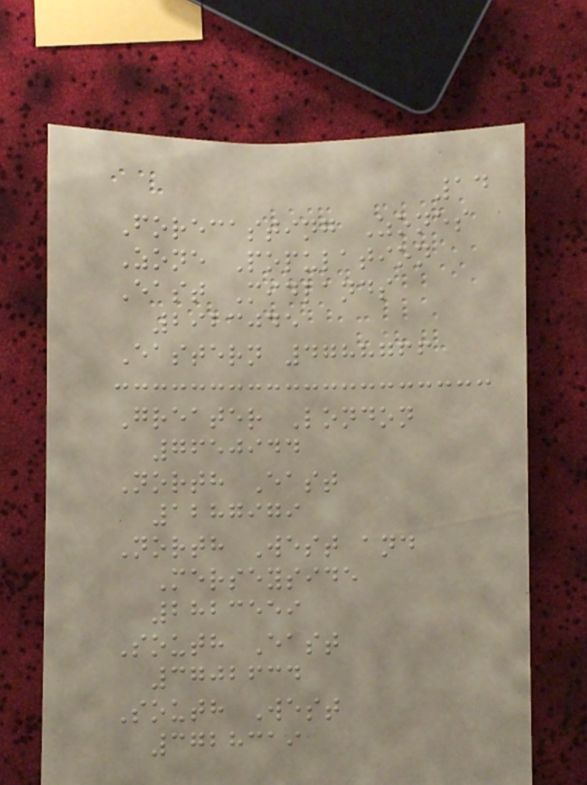14
Forecasting Zones
Zone Population
East Midlands
2923045
Eastern 4788766
Greater London
7650944
North East
1287979
North West and
Merseyside
2823559
South East
3702634
South West
3728319
